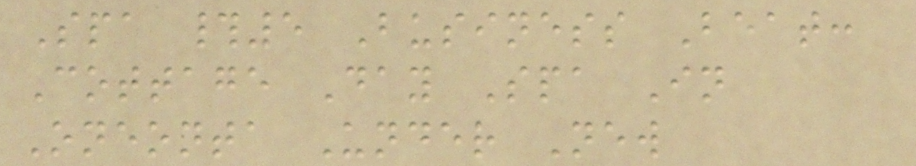Spa #5 Business Beat:
Cottage Day Spa In
Oneonta Under New
